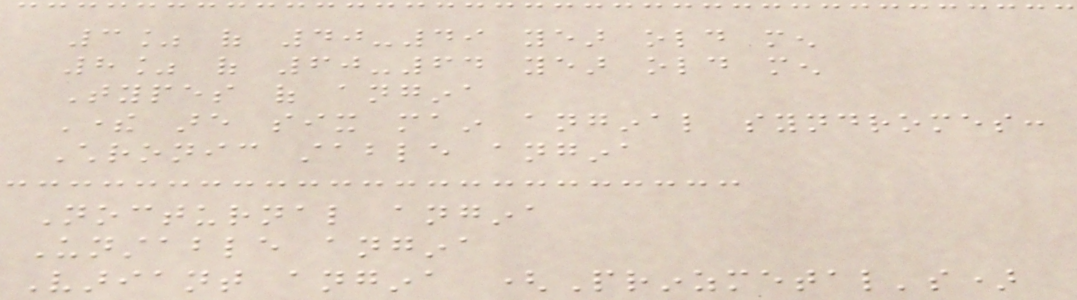3% of 40-49 year old men
8% of 60-64 year old men
Types of angina
There are six main anginal syndromes:
Chronic stable angina
Nocturnal angina
Unstable angina
Variant angina (Prinzmetal's)
